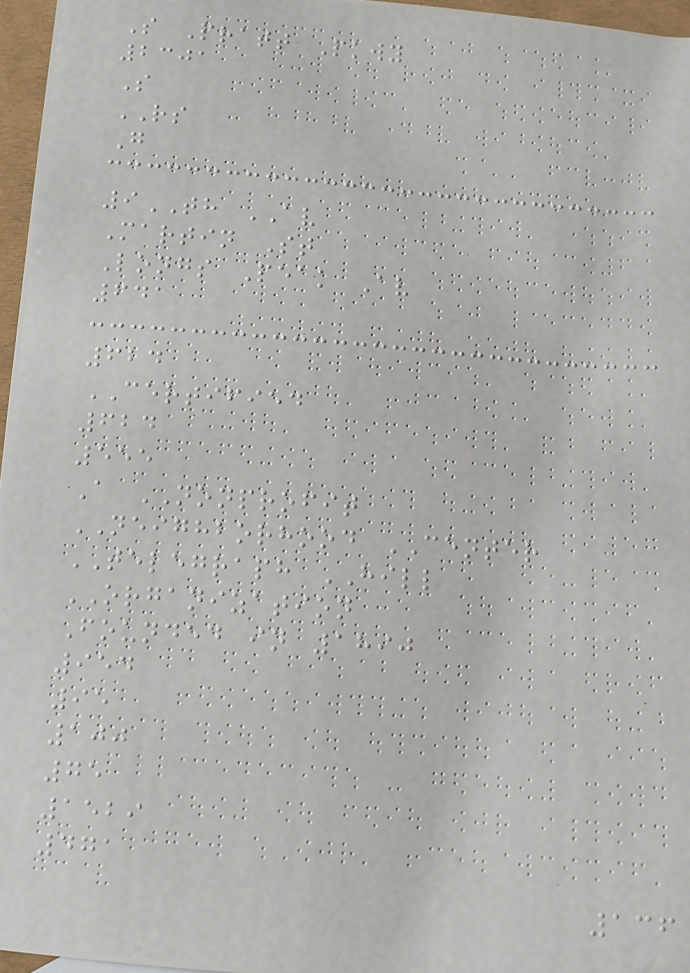S Pratt Pkwy
2301
S
RS
G
9TH AV
Martin St
Longs Peak Av
641
624
CERTIFIED
624
555
A NONPROFIT
NEIGHBORHOOD CENTER
TELEGRAPH HILL
ORGANIZATION
Founded in 1890
954
95
100
75
1529
471
136
